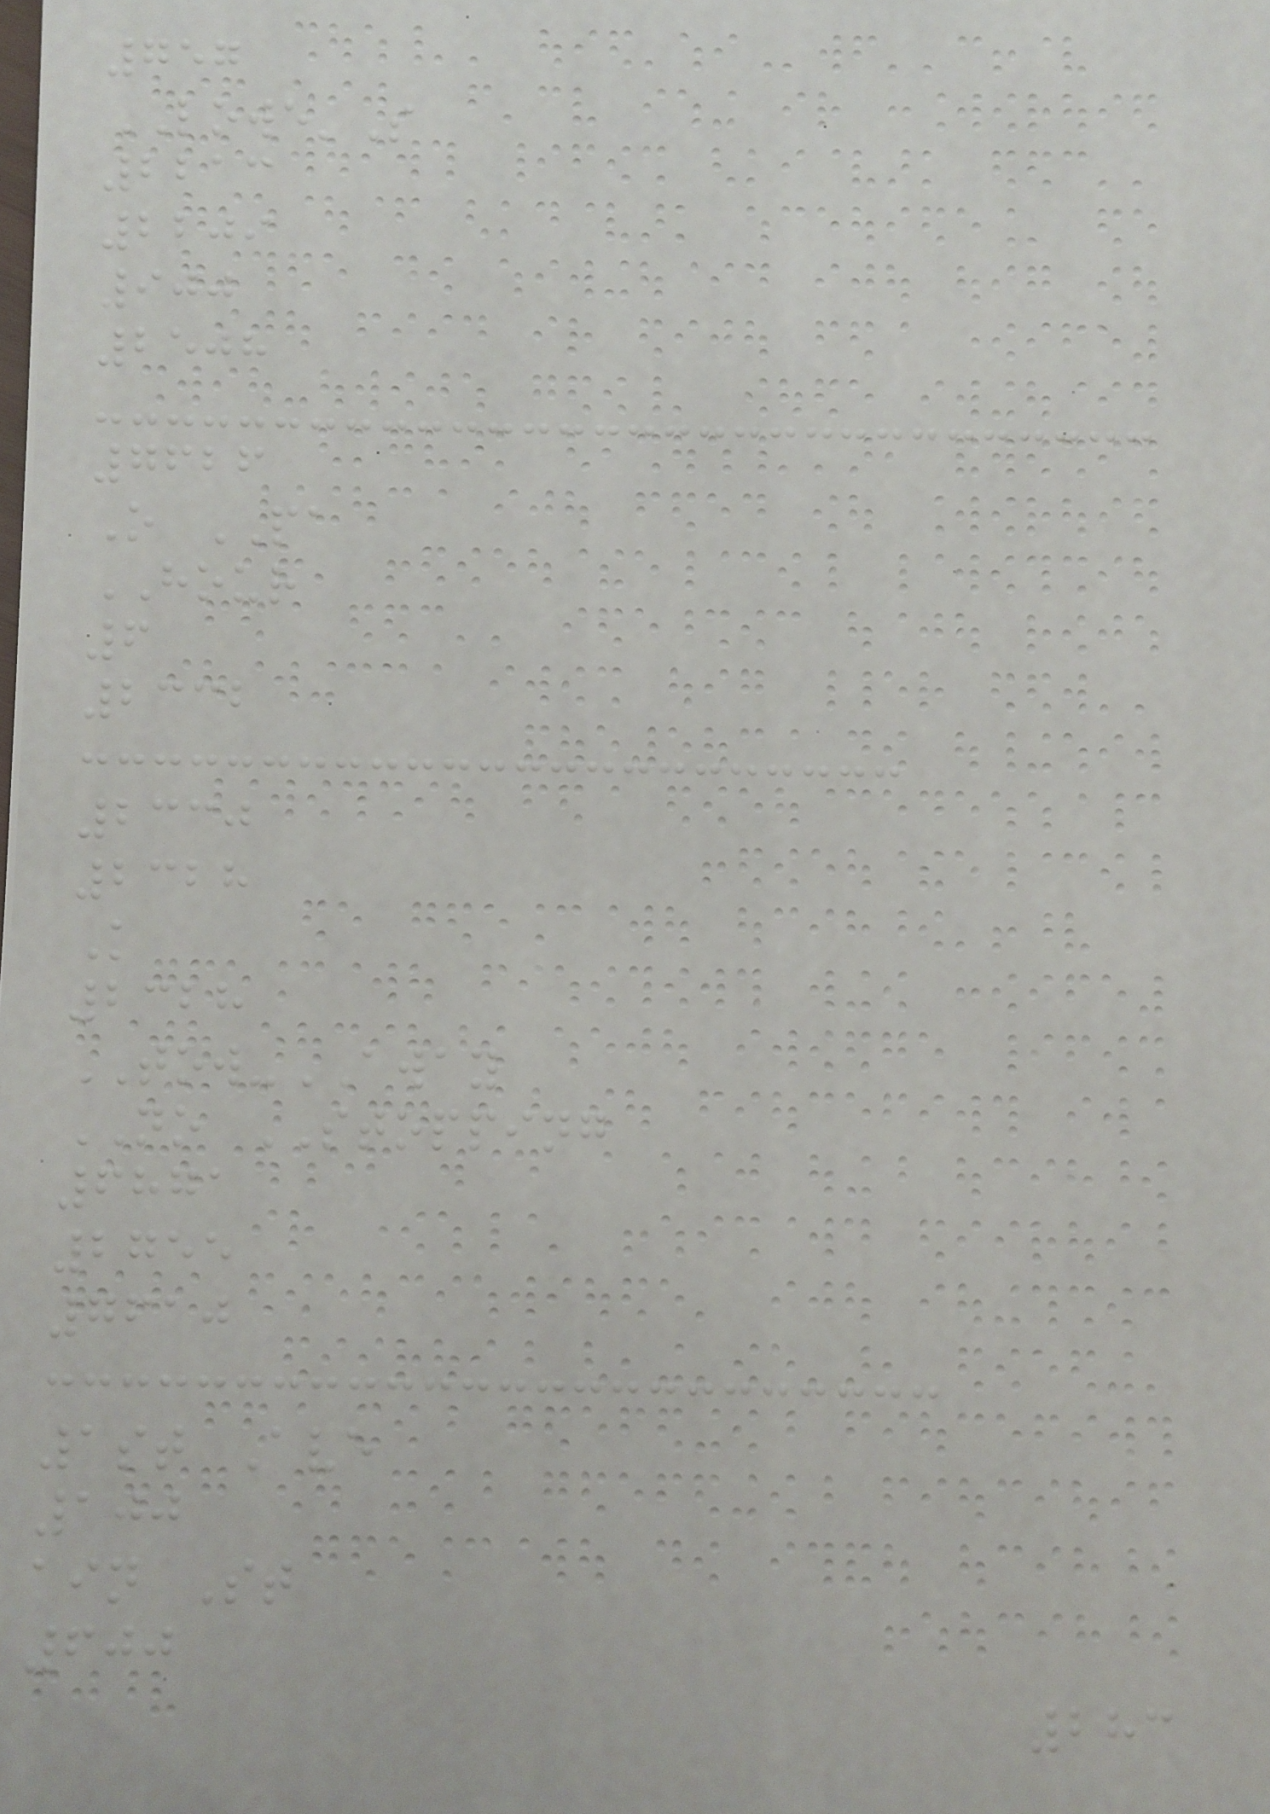757
LOWE'S
2213
2209
900
2508
7626
O PA
HOUR
6
2332
2330
2328
K
2328
TOW-AWAY
NO STOPPING
6871
2755
7610
1st Ave
100
ain St
600
283
